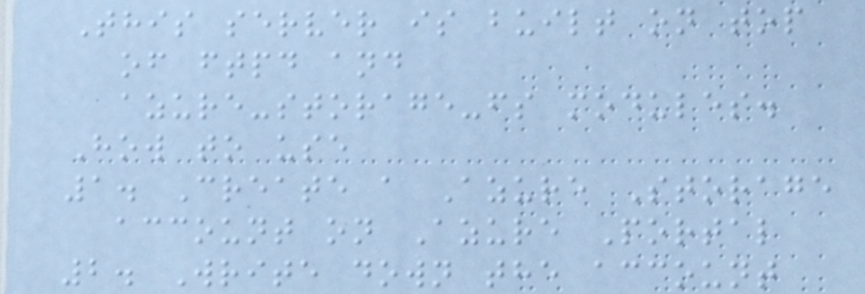This server is built on top
of ftpd and
azure-storage-fs modules.
How to use
1. Create a Azure Storage
account on Azure Portal
2. Write down the account
